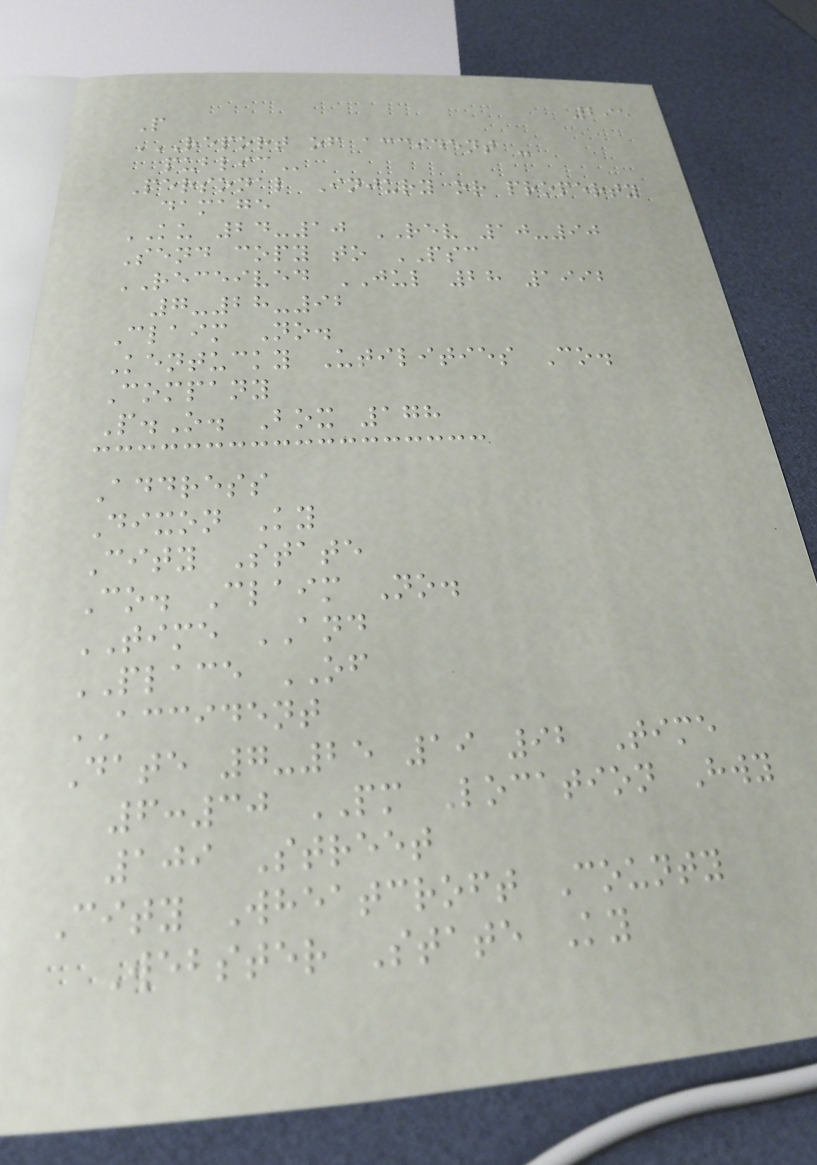295
P
REPORT OF ACCIDENT -
PUBLIC
Personal Injury or property
damage
KU 24-10 REV 10-90
Send copy to PSC
RECEIVED JUL 28 1992
7-28-92
Claim No.
Kentucky Utilities Co.
Company
P.O. Box 178
Address
Dixon Ky
City State
Co. Claim No.
TIME AND
PLACE OF
ACCIDENT
Date 7-25 19 92 Time
6:30 PM Location Hwy
109 Street
City Wheatcroft County
Webster State Ky
